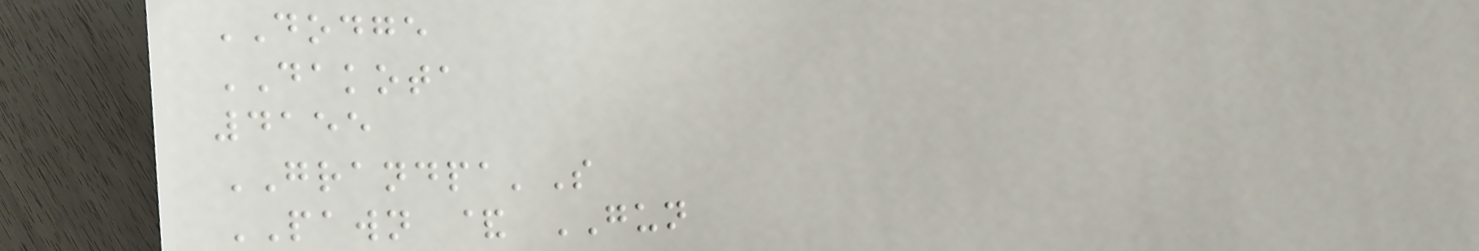DODGE
DAKOTA
4155
GRANDPA'S
PAWN & GUN
